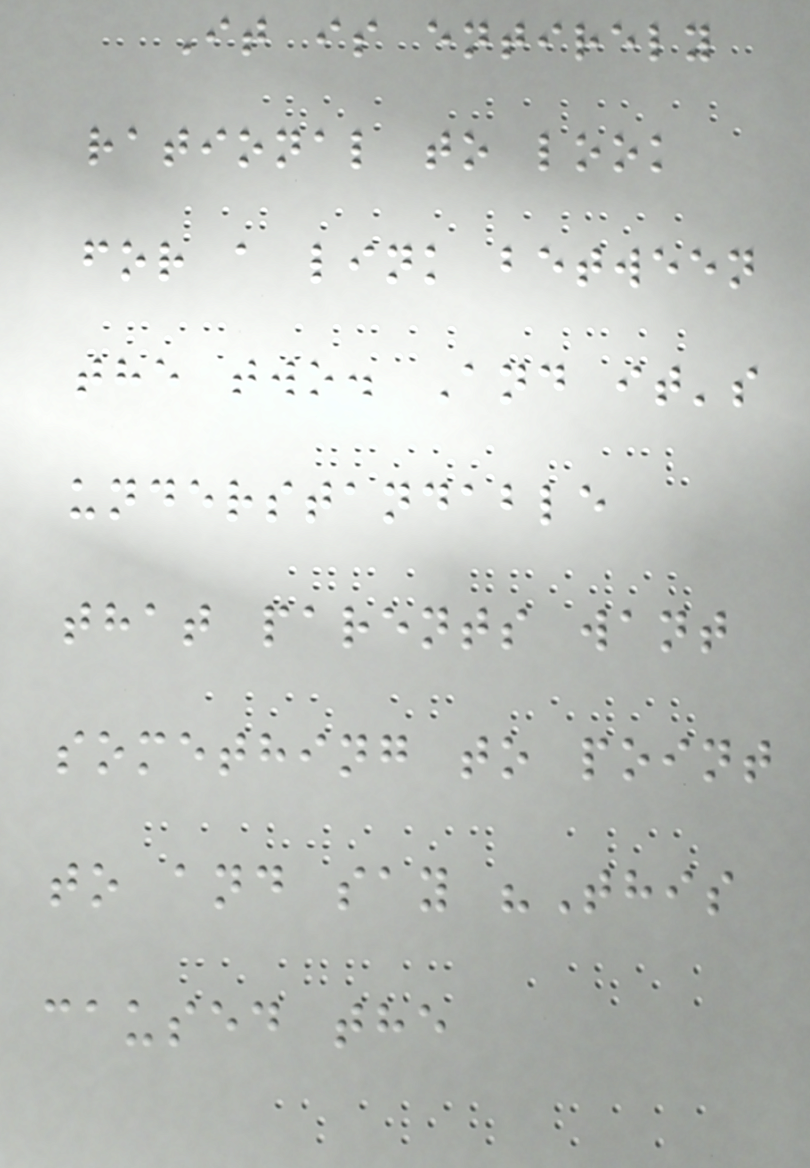It is entirely
rational to look
for a link between
the two. And it's
understandable
that parents want
something to point
to and say "This
caused the
